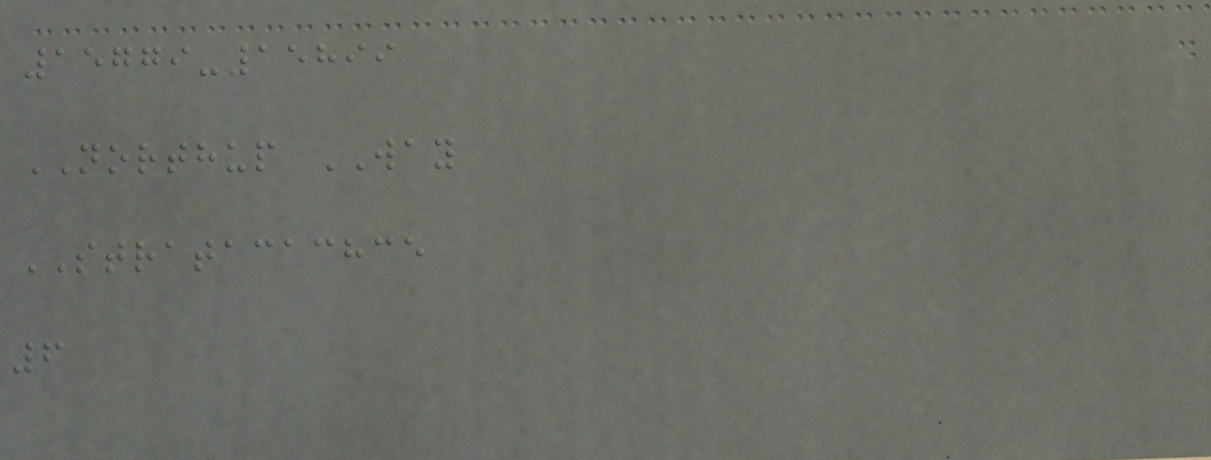15779-15899
NORTHUP WAY
STRATACACHCE
6
